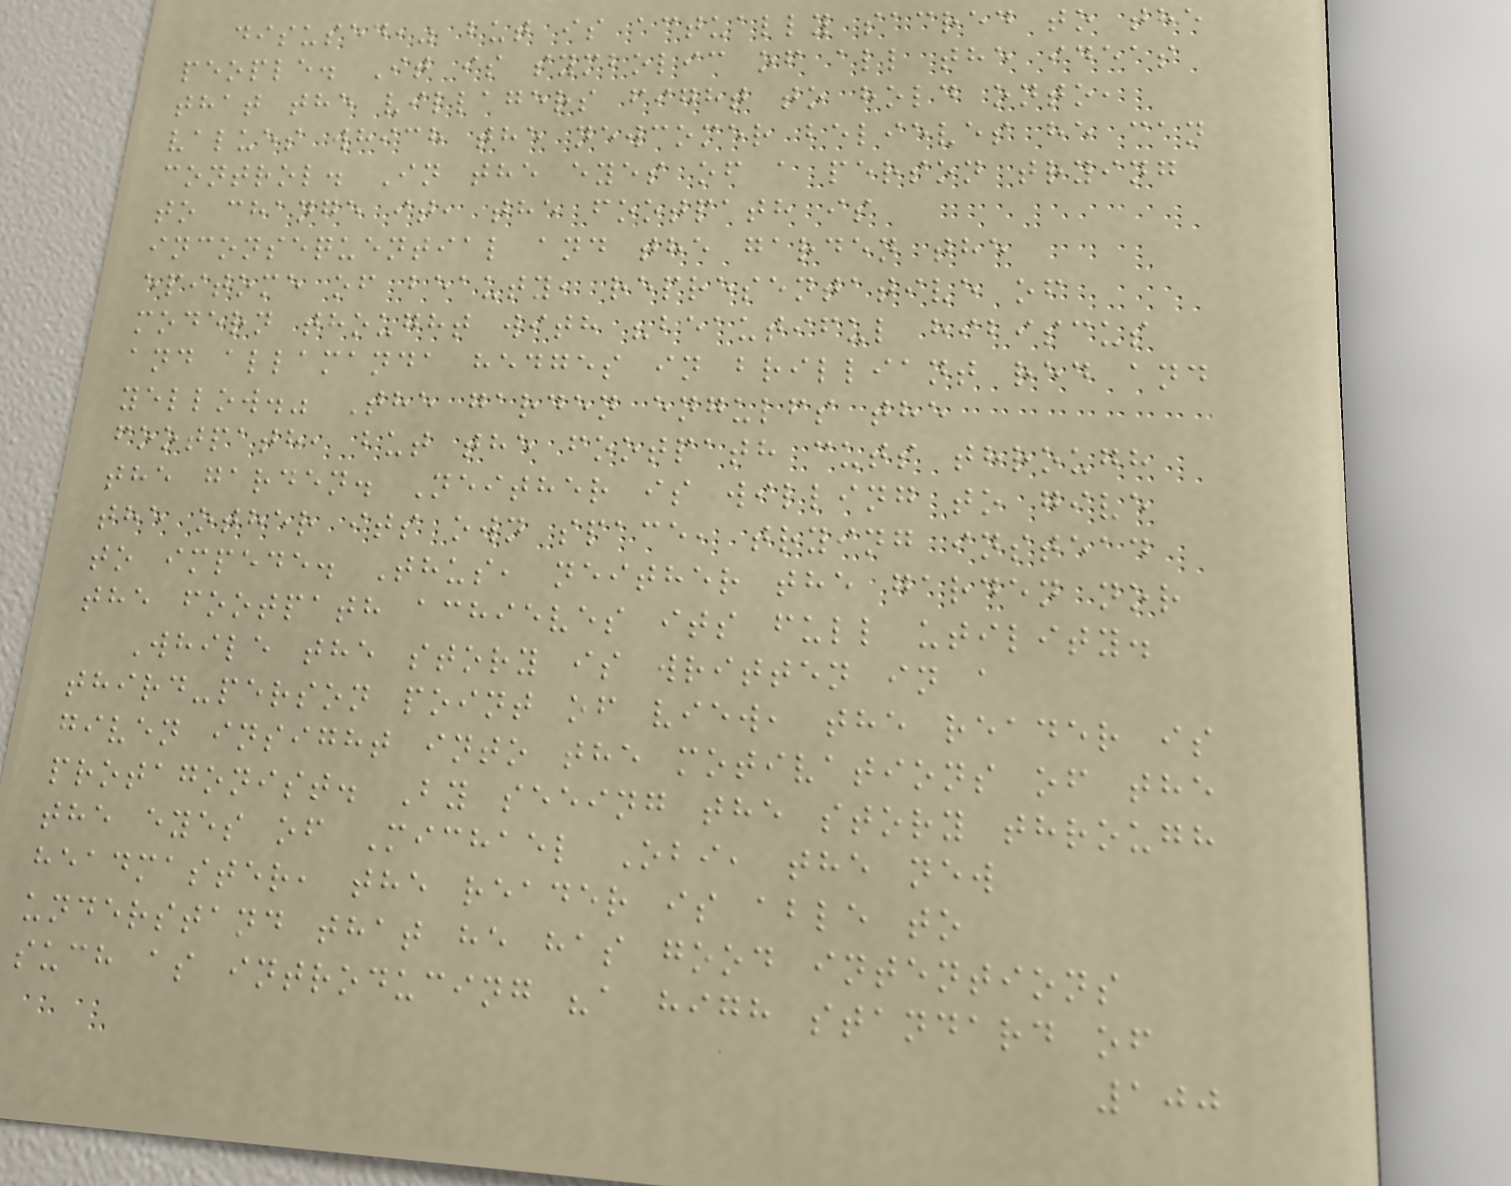disused," but is actually sacred to the
people. It is symbolic of all the ideas
that the villagers fight to hold onto,
values which the newcomer believes he can
control. In the eyes of a person trying
to change it, the footpath is
inconsequential and the garden the
epitome of beauty, representative of
modern thought with "beautiful hibiscus
and allamanda hedges in brilliant red and
yellow." The garden engulfs the
footpath, but the footpath cuts through
the garden. Neither is willing to give
the other its own space, trying instead
to impede. Thus, neither the garden nor
the footpath achieves its full utility.
While the story is written in a
third-person point of view, the reader is
given insight into the motivations of the
protagonist. By seeing the story through
the eyes of Michael Obi, the new
headmaster, the reader is able to
understand that he has good intentions
such as introducing "a high standard of
100
